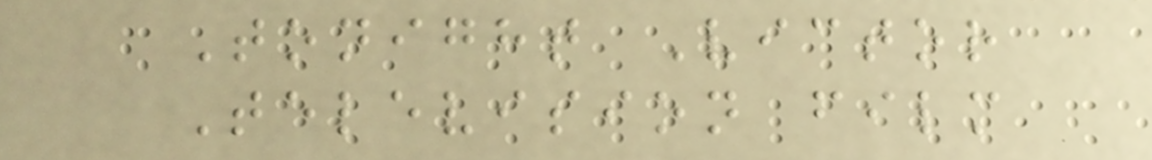Tonight Victor
Television film
